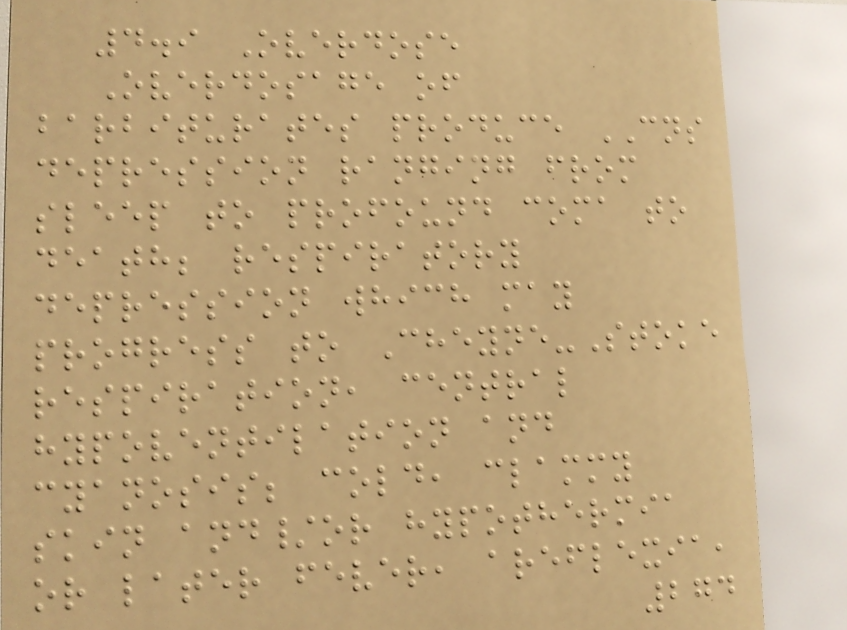4.9 Overdose
Overdosage of
barbiturates produce CNS
depression ranging from
sleep to profound coma to
death; respiratory
depression which may
progress to Cheyne-Stoke
respiration, central
hypoventilation and
cyanosis; cold, clammy
skin and/or hypothermia
or later fever, areflexia,
274
